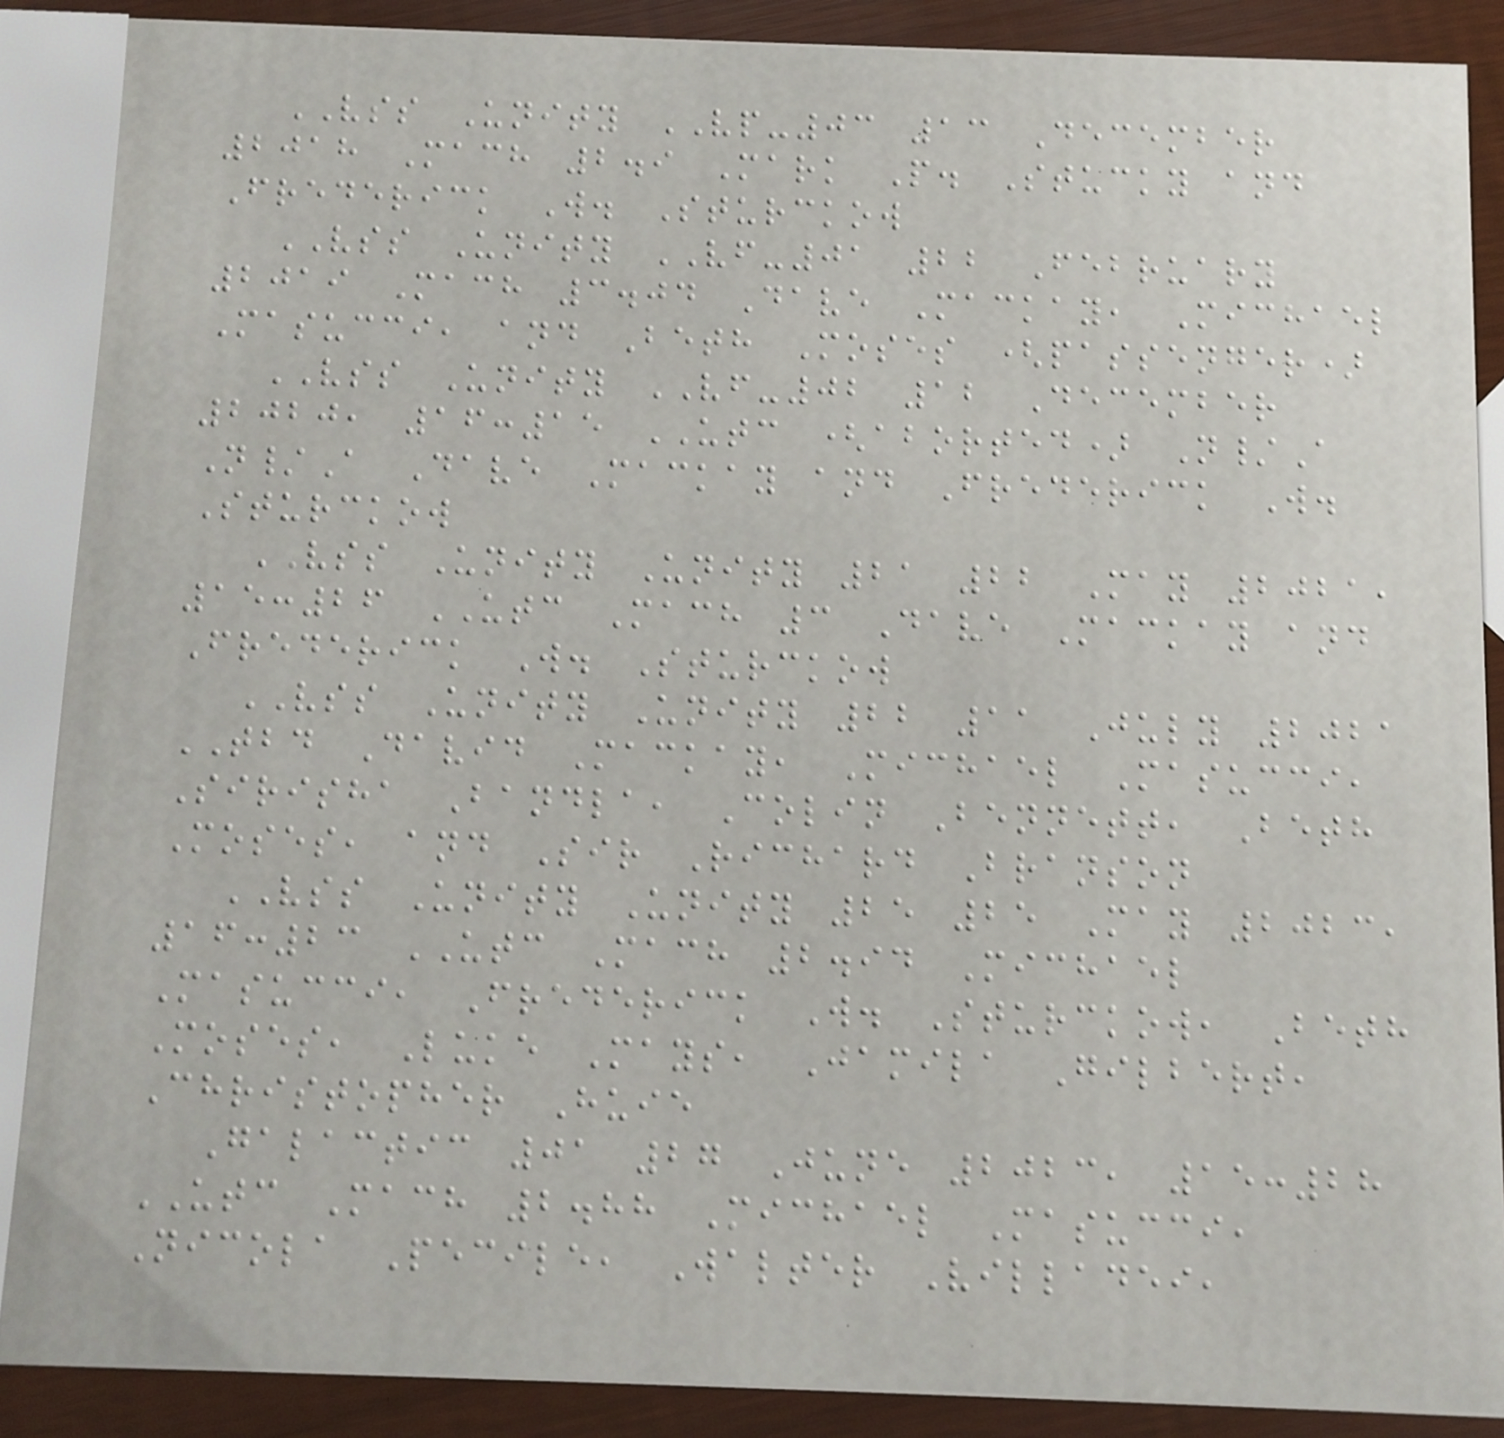VSS Unity VP-03 13 December
2018 Mach 2.9 Mark P. Stucky and
Frederick W. Sturckow
VSS Unity VF-01 22 February
2019 Mach 3.04 Dave Mackay, Michael
Masucci, and Beth Moses (passenger)
VSS Unity VF-02 12 December
2020, 16:15 UTC (aborted) N/A
N/A Dave Mackay and Frederick W.
Sturckow
VSS Unity Unity 21 22 May 2021,
15:26 UTC Mach 3 Dave Mackay and
Frederick W. Sturckow
VSS Unity Unity 22 11 July 2021
TBD David Mackay, Michael Masucci,
Sirisha Bandla, Colin Bennett, Beth
Moses, and Sir Richard Branson
VSS Unity Unity 25 25 May 2023,
16:23 UTC Mach 2.94 Michael
Masucci, Frederick W. Sturckow, Beth
Moses, Luke Mays, Jamila Gilbert,
Christopher Huie
Galactic 01 27 June 2023, 15:28
UTC Mach 2.88 Michael Masucci,
Nicola Pecile, Walter Villadei,
